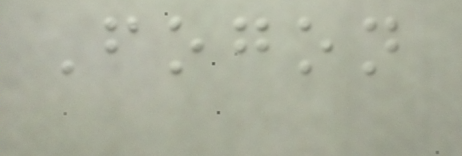Fogon
